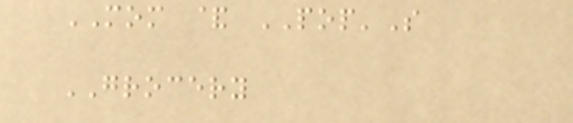MOM & POP'S
GROCERY
